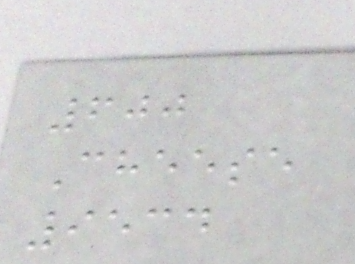600
Cheese
9534
